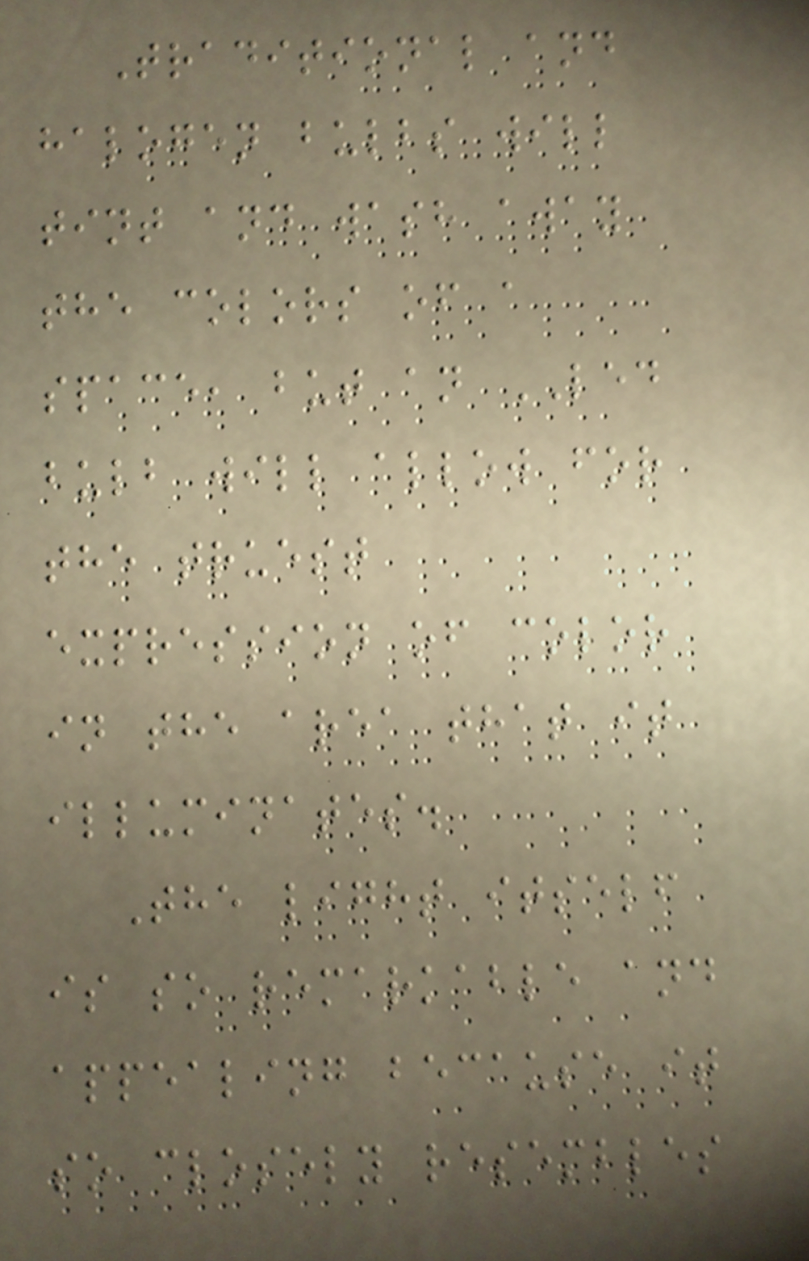Traditional and
halogen bulbs will
tint and wash away
the colors of a
space, but an LED
bulb will allow for
the truest
expression of color
in the area that it
illuminates.
The light itself
is so remarkable and
appealing because it
so closely resembles
